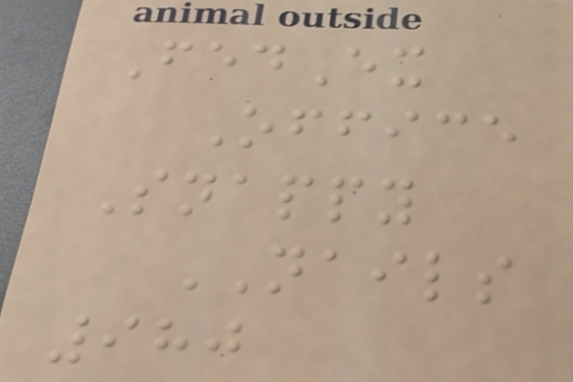FedEx
Office
Snappy
NAILS
980
